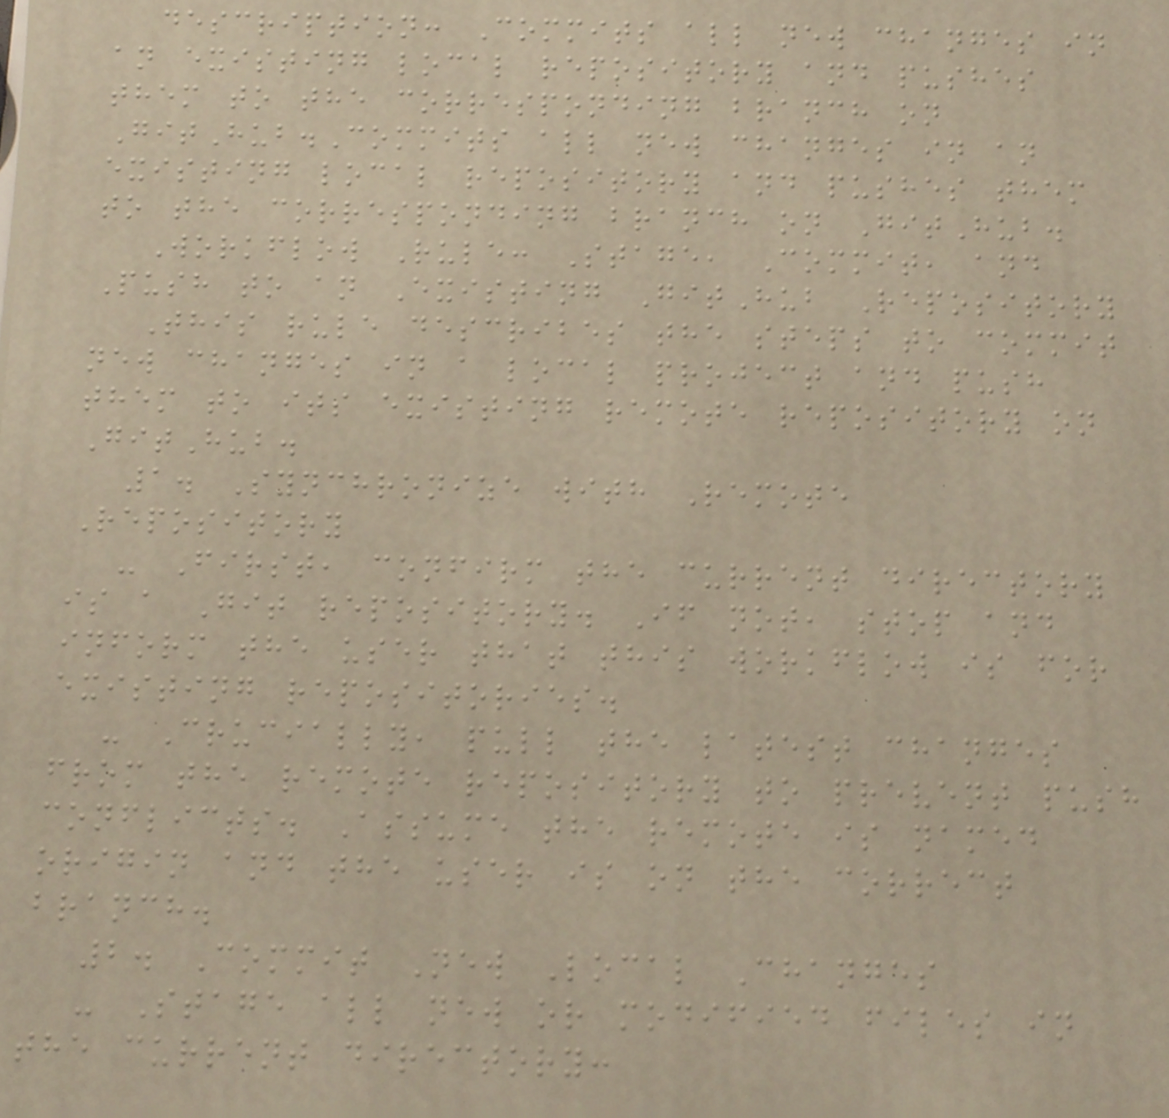description: Commits all new changes in
an existing local repository and pushes
them to the corresponding branch on
GitHub.Commits all new changes in an
existing local repository and pushes them
to the corresponding branch on GitHub.
Workflow Rule: Stage, Commit, and
Push to an Existing GitHub Repository
This rule describes the steps to commit
new changes in a local project and push
them to its existing remote repository on
GitHub.
1. Synchronize with Remote
Repository
- First, confirm the current directory
is a Git repository. If not, stop and
inform the user that this workflow is for
existing repositories.
- Crucially, pull the latest changes
from the remote repository to prevent push
conflicts. Assume the remote is named
origin and the user is on the correct
branch.
2. Commit New Local Changes
- Stage all new or modified files in
the current directory:
